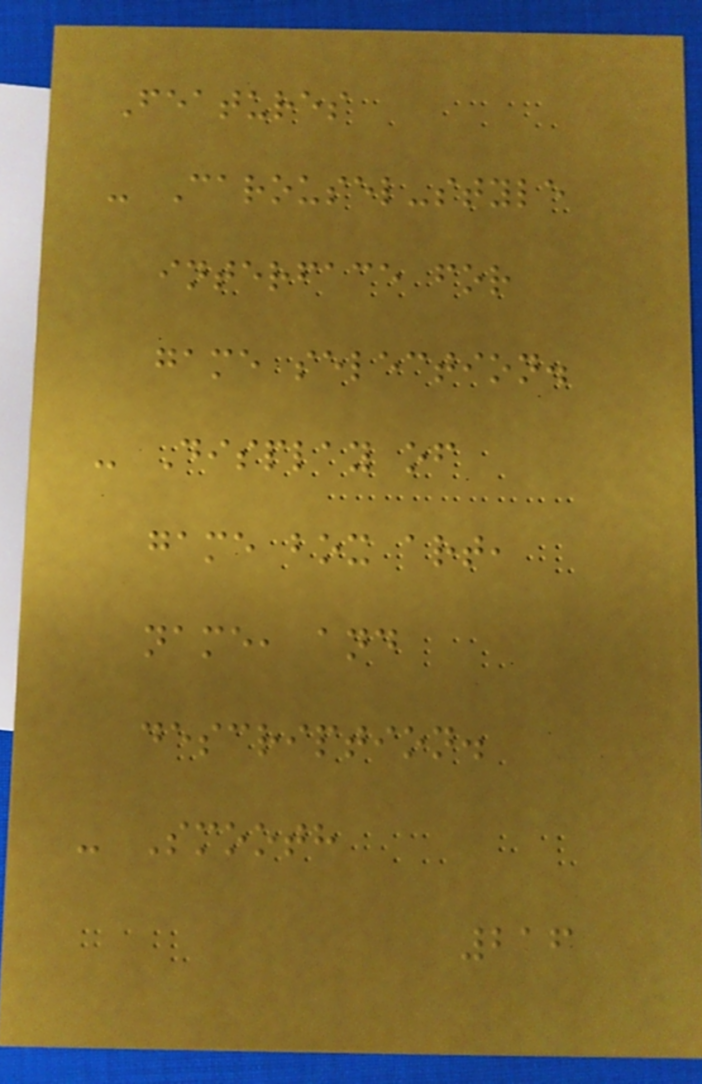Features
- Carousel-style
interface for
game selection.
- Display of
game box art,
name, and
description.
- Smooth
216
